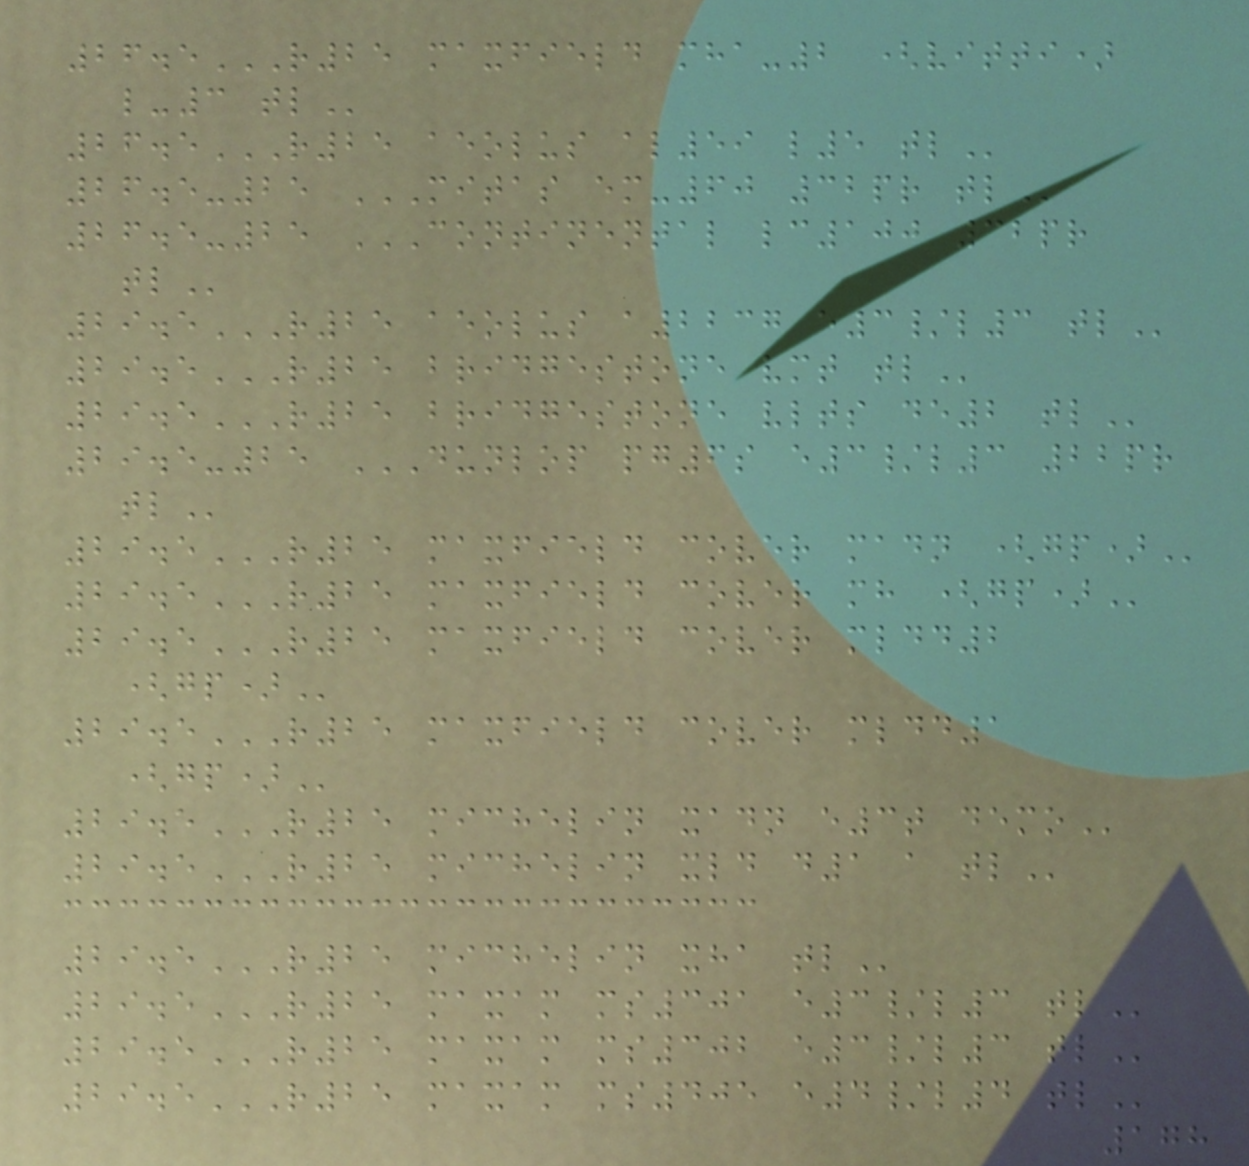26.5R25 MAXFIELD MHA-2 (VITTI)
L-3 TL
26.5R25 AEOLUS AL59 L5 TL
26.5-25 MITAS EM-60 32PR TL
26.5-25 CONTINENTAL LC100 32PR
TL
29.5R25 AEOLUS A2237 E3/L3 TL
29.5R25 BRIDGESTONE VMT TL
29.5R25 BRIDGESTONE VLTS DE2 TL
29.5-25 DUNLOP PG6S E3/L3 22PR
TL
29.5R25 MAXFIELD COVER MADN (GP)
29.5R25 MAXFIELD COVER MH (GP)
29.5R25 MAXFIELD COVER MLDD2
(GP)
29.5R25 MAXFIELD COVER MLDD1
(GP)
29.5R25 MICHELIN XADN E3T DEMO
29.5R25 MICHELIN XLD D1 A TL
29.5R25 MICHELIN XHA TL
29.5R25 MAXAM MS301 E3/L3 TL
29.5R25 MAXAM MS302 E3/L3 TL
29.5R25 MAXAM MS405 E4/L4 TL
178
